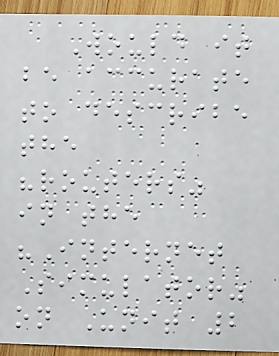Would it
be accurate
to describe
the
"routers"
in the
"Internet
Simulator"
on Unit 2
